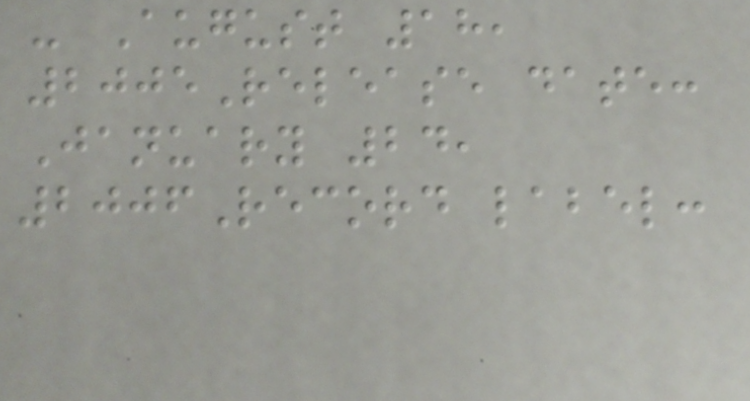- August 18,
2005Release date:
January 24,
2006Record label:
